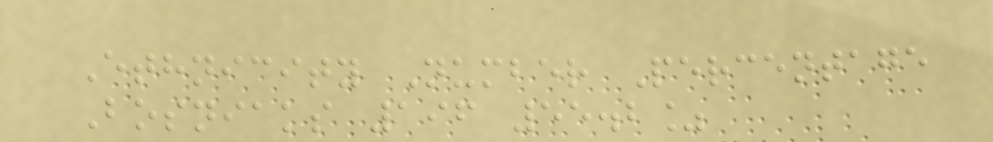Ethnicity Number Percentage
Bosniaks 196 55.2%
